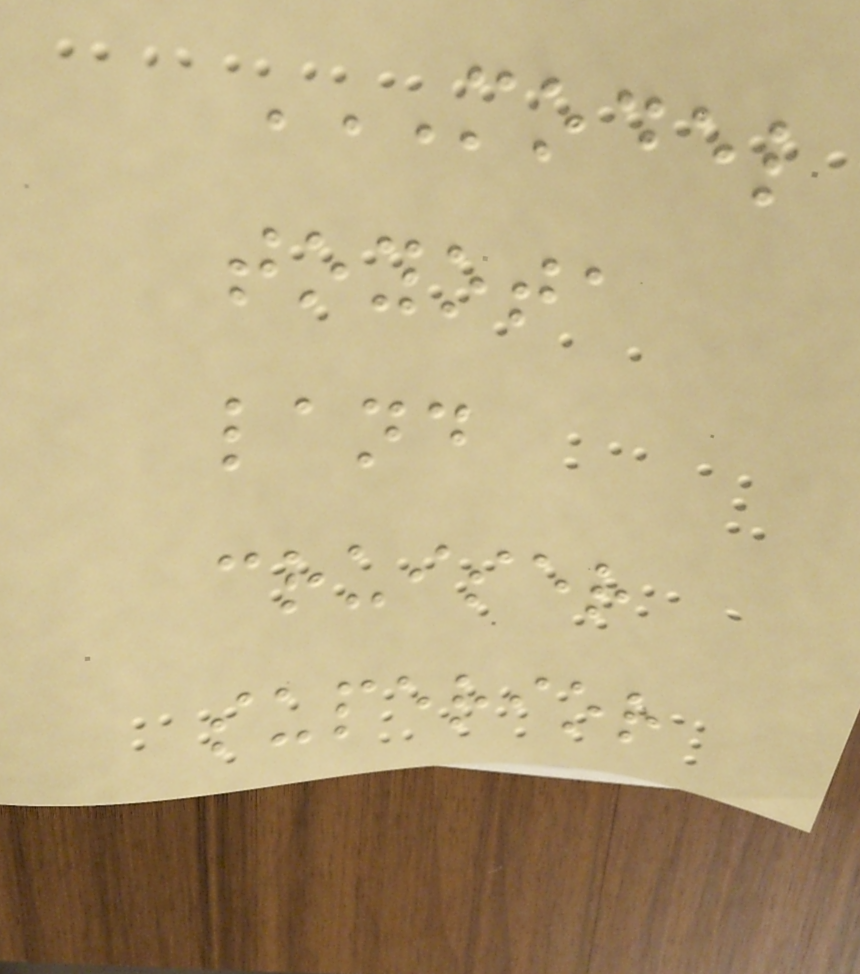MODEL
TOYOTA
LAND
CRUISER
SUPERIOR
